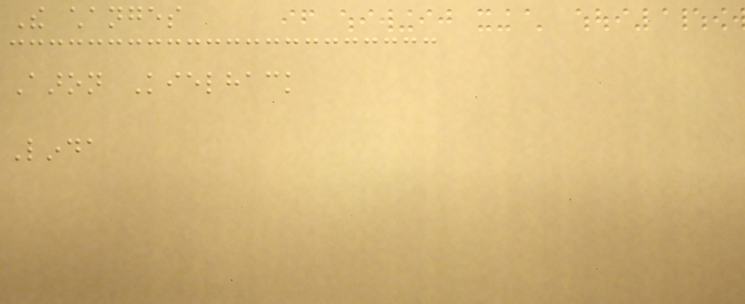The changes
Aaron Kielhack
Linda
